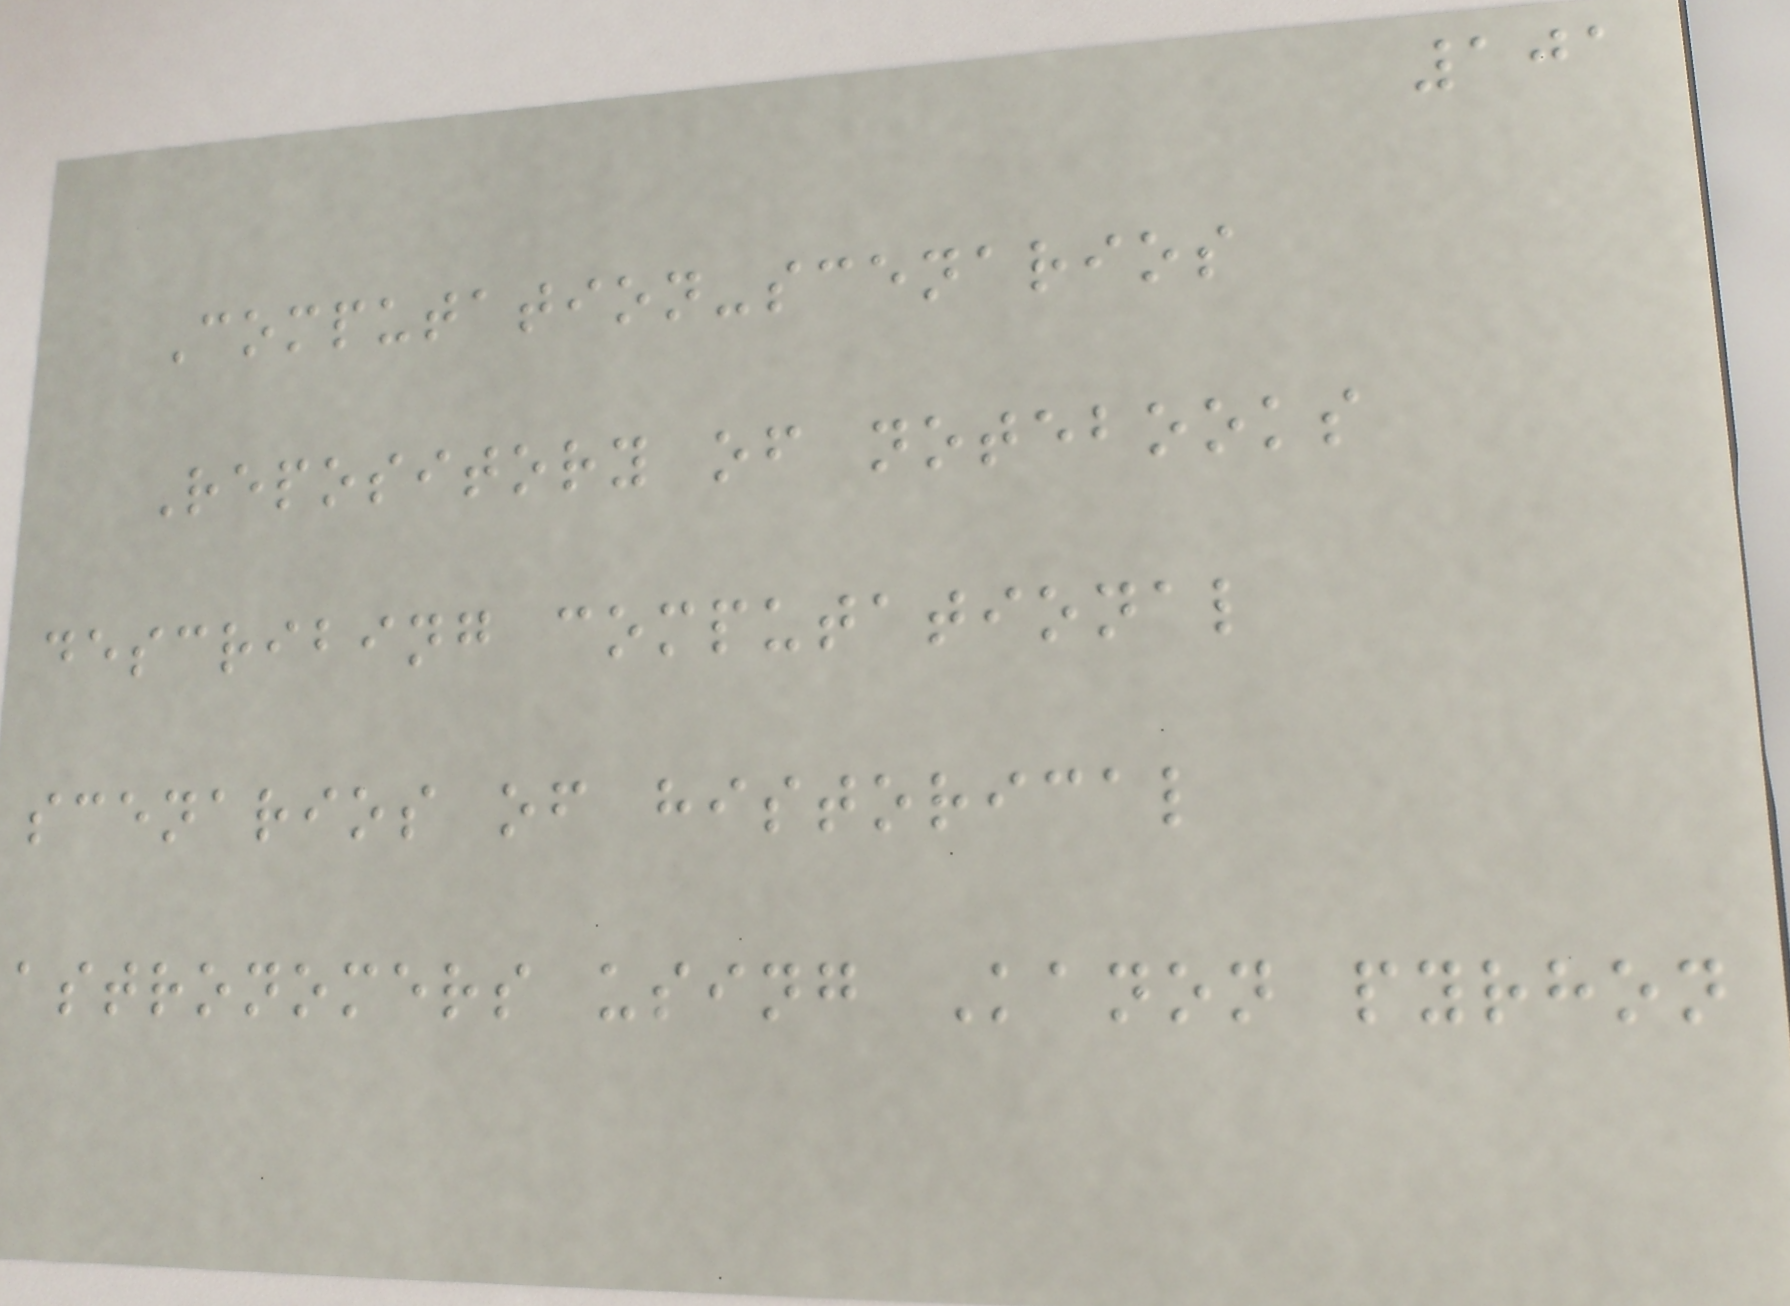101
Computation-scenarios
Repository of notebooks
describing computational
scenarios of historical
astronomers using Kanon pyrhon
